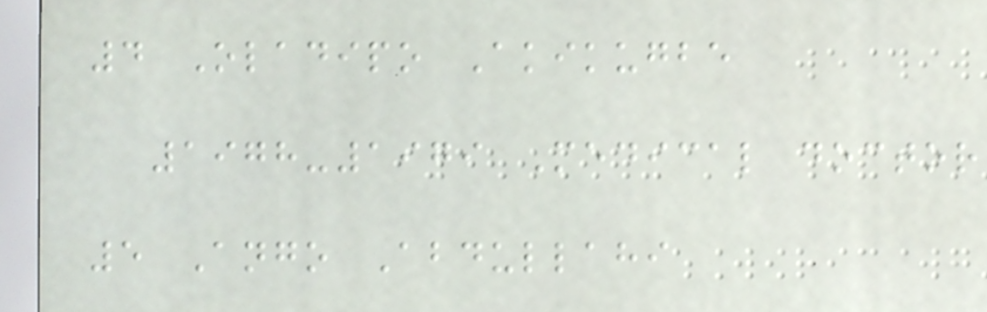4 Oladipo Akikugbe
1978-1979 Medical doctor
5 Ango Abdullahi
